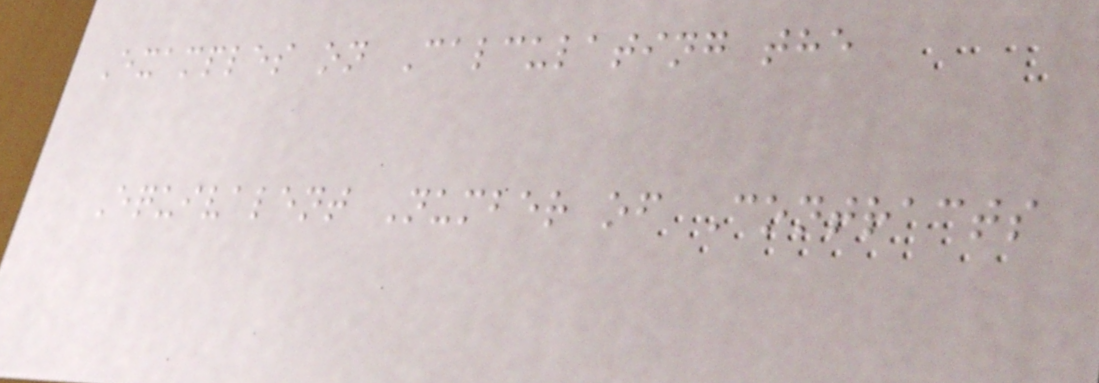Examples on Calculating the
Equivalent Number of Contracts
